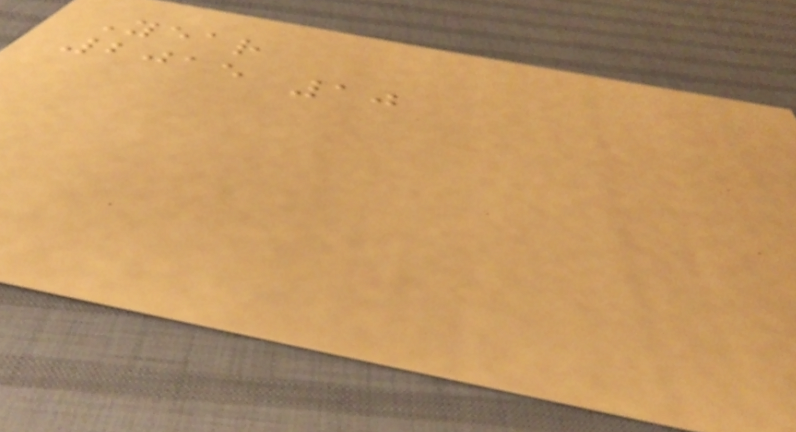Year
2015 10
